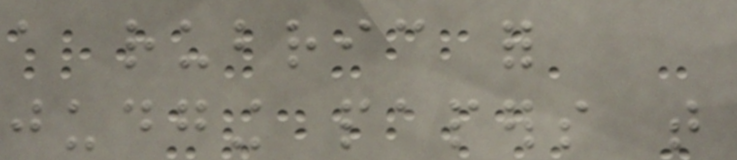a rubric for
judging papers that
